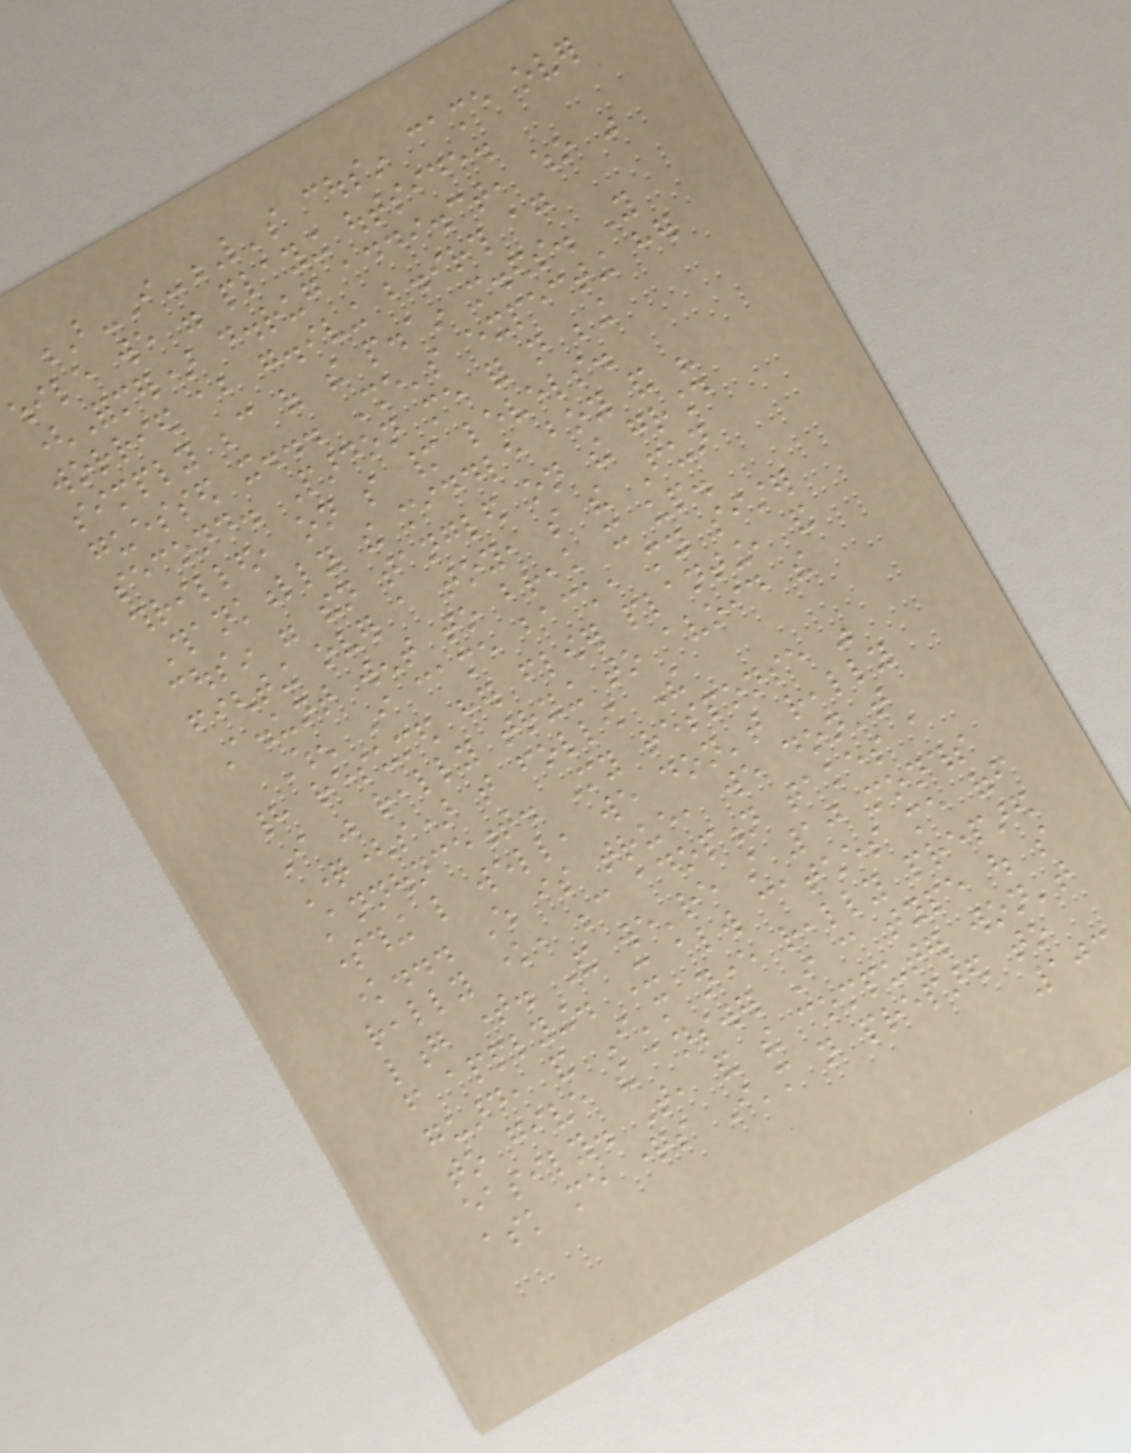B-I-L's cousin came over
while we were playing outside.
(Former) d.rug addi.ct, who was
worried about g.iving b.irth again
simply because of the p.ain m.eds. You
guessed it... She's expecting her
second. Pardon me for not being
thrilled, on so many levels.
Thankfully the middle boy and his
cousin were then tangled on the ground
fighting over a toy, so the Fun
A.unt went to break it up.
When I came back, my sister
had resumed her flower planting, and
I was really trying to avoid the
Question(s) that follow The
Announcement. My response was
something like well, we don't really
know... Which is true, we don't
really know, because adoption takes a
long time. And we're still 10 months
from applying. It always catches me off
guard, and I'm never really prepared
to give the answer I can type out so
easily. That, and the computer won't
ask me questions I'm not prepared to
103
